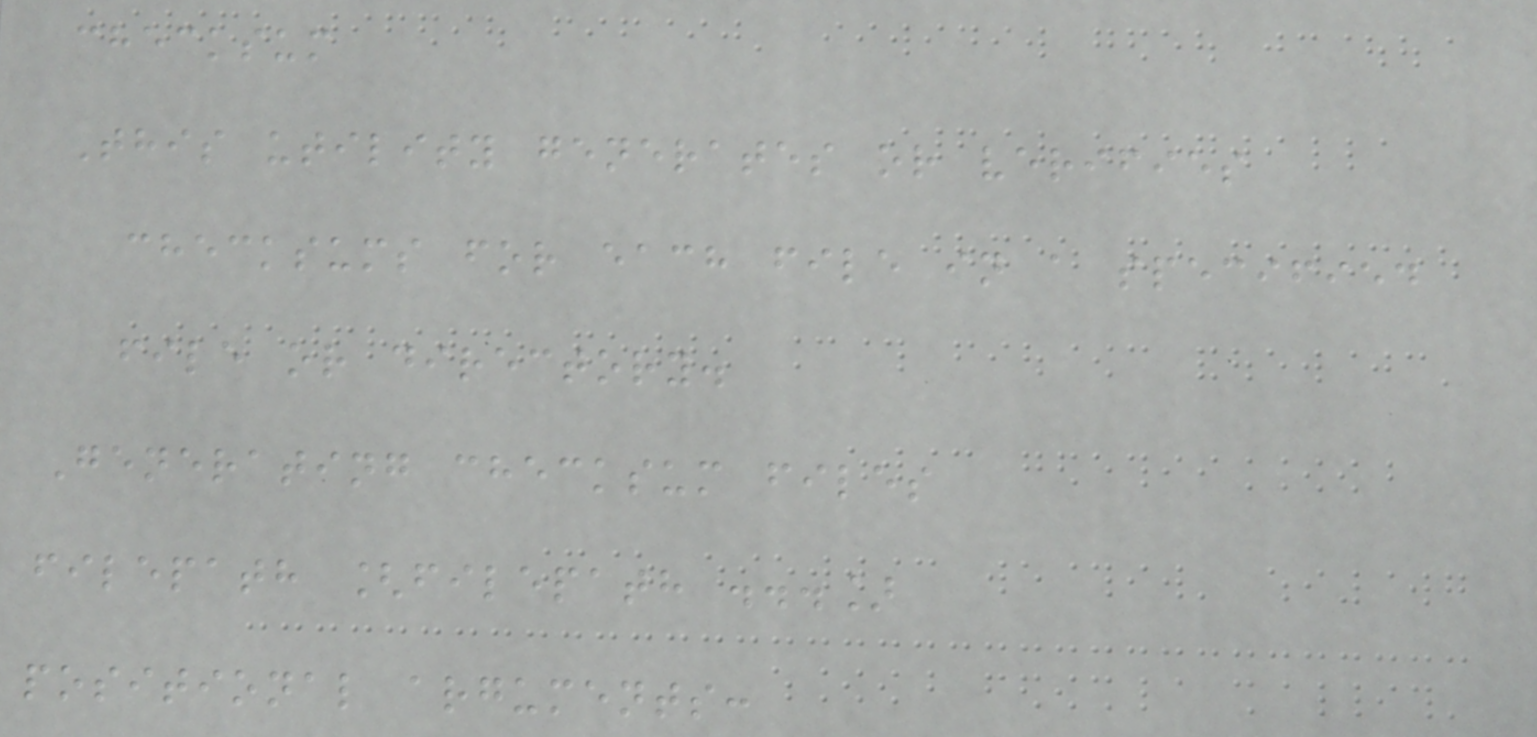checksum
This utility generates or verifies
checksums for each file in a specified
file or directory.
Generating checksum files
filepath [filepath ...]
positional arguments:
